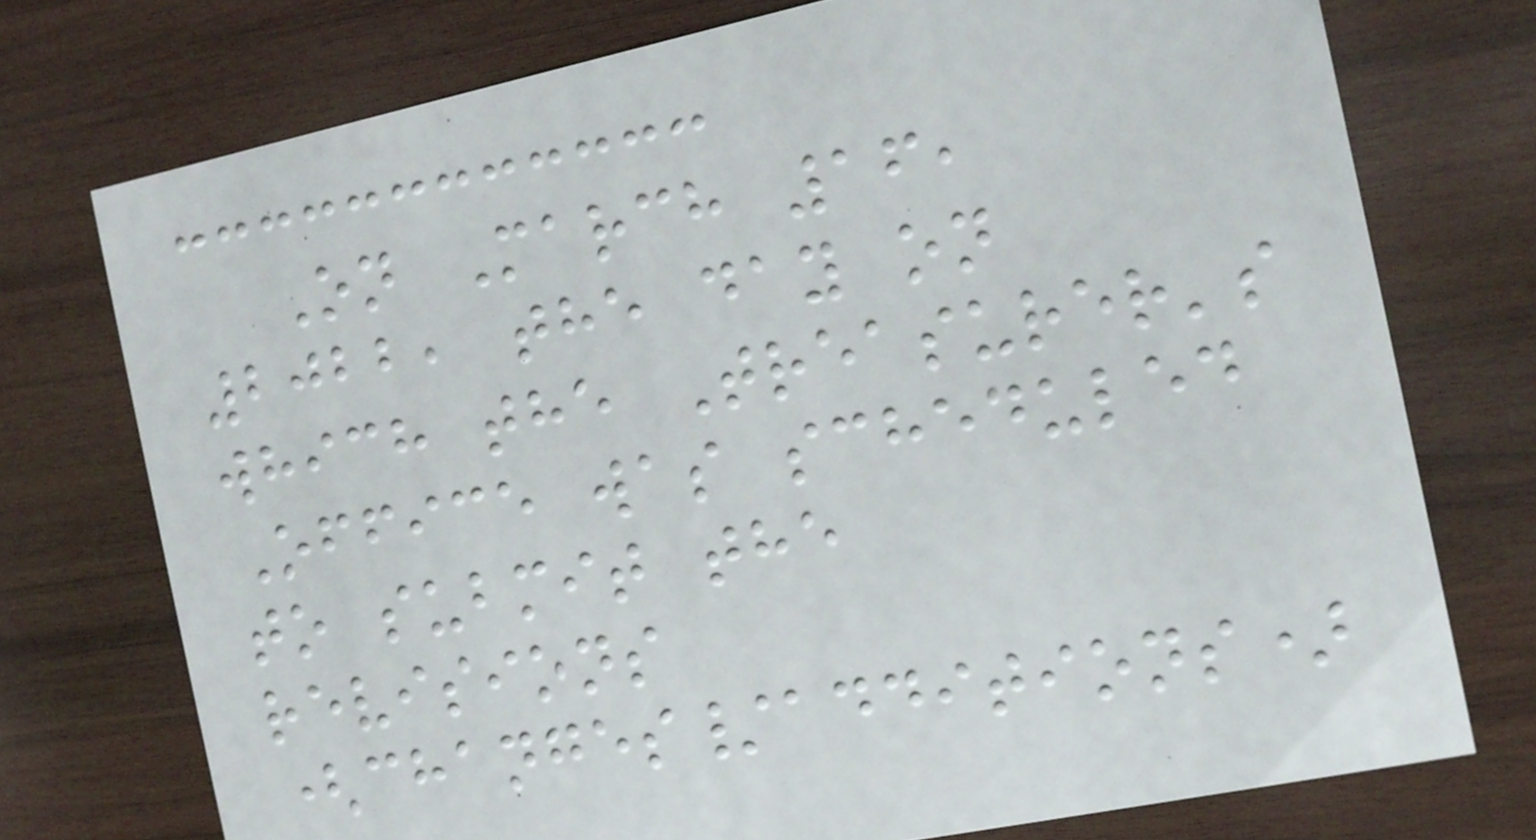On March 16,
2022, the day on
which the Treasurer's
Office was scheduled
to submit the
revisions
(changes/additions)
